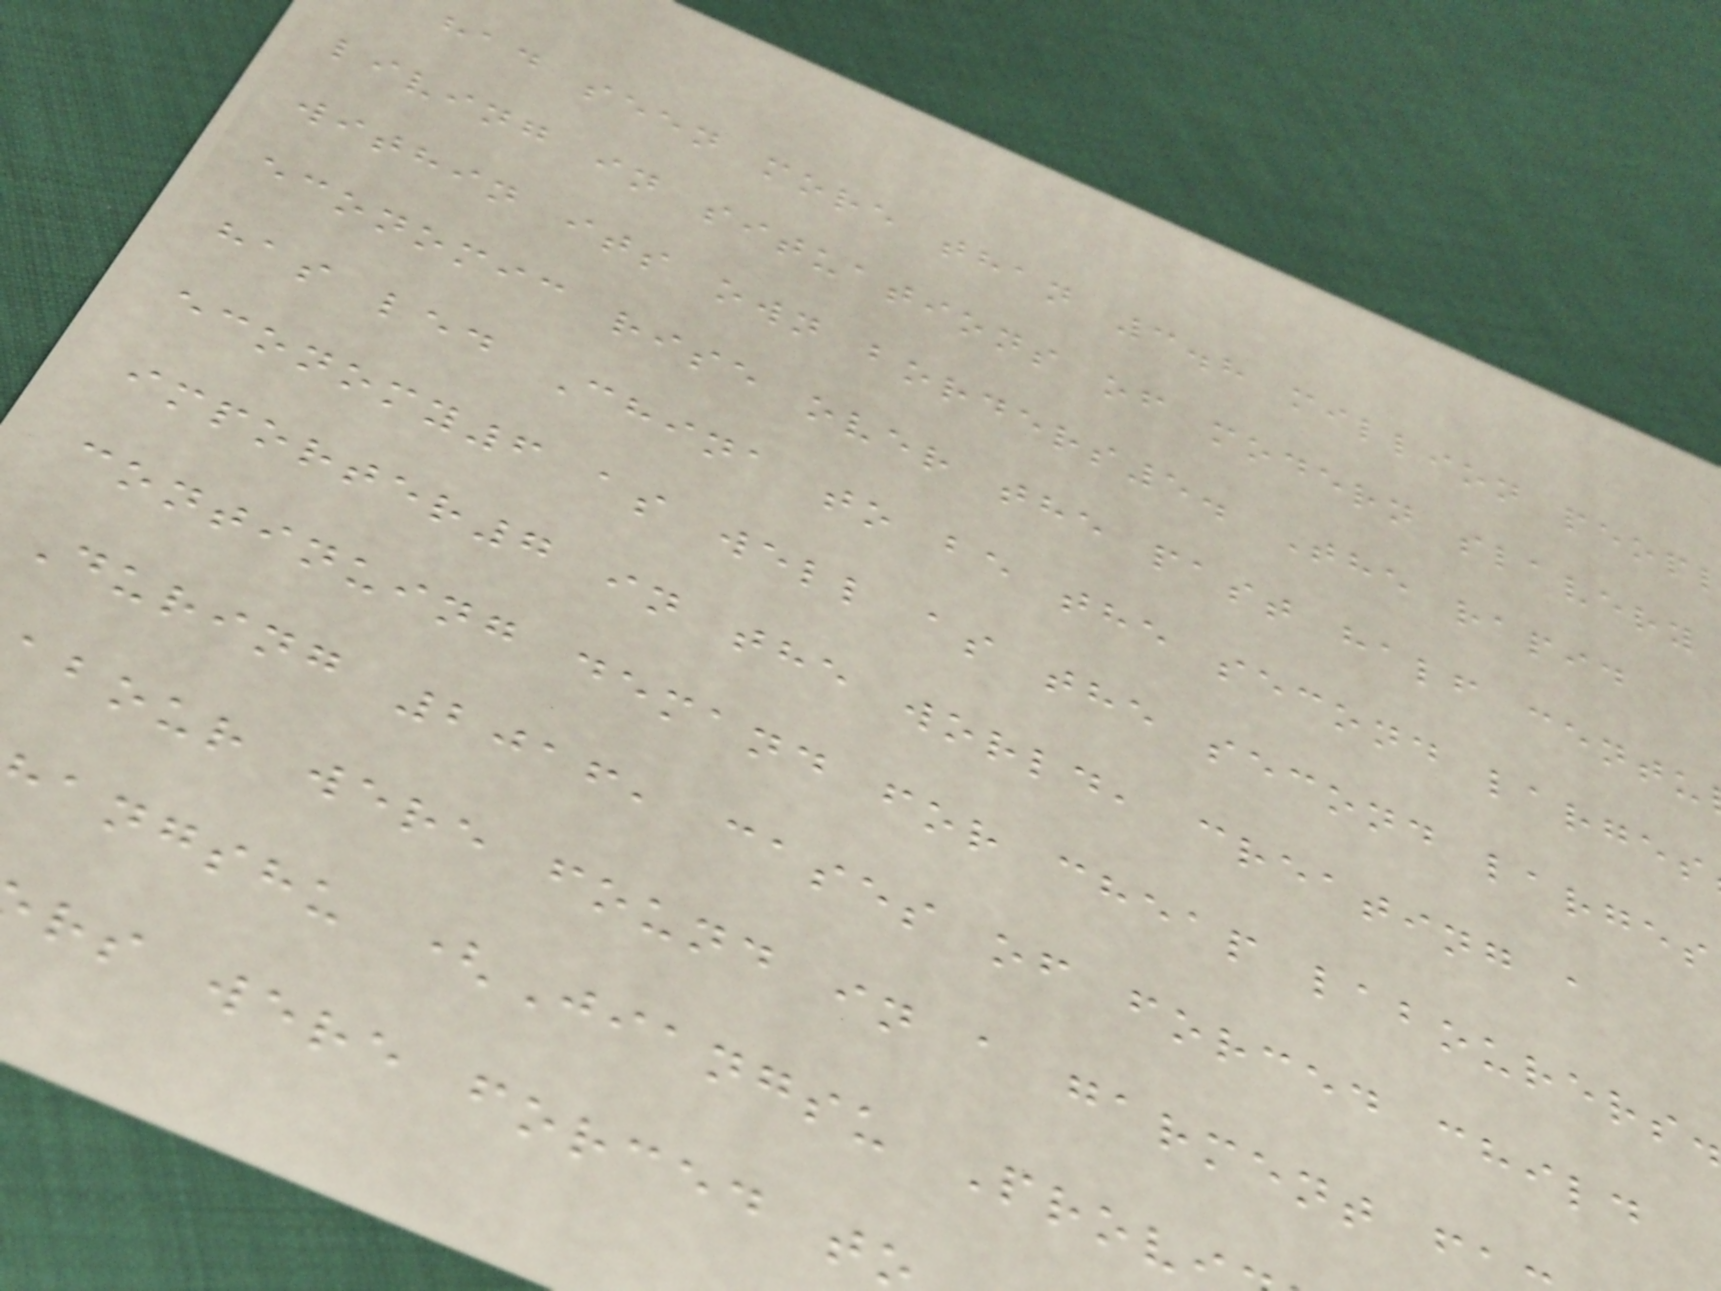had seen more than 3.8 million peop
living in situations of modern slavery
within its own borders5. The rapid
economic rise over the past half centu
has led China to be the second larges
economy6 as well as the second larges
importer7 in the world, creating a
continuing demand for cheap labourers
During 2016, cases of forced child
abour were found in a garment f
angshu (Jiangsu Prov
rs were forced t
